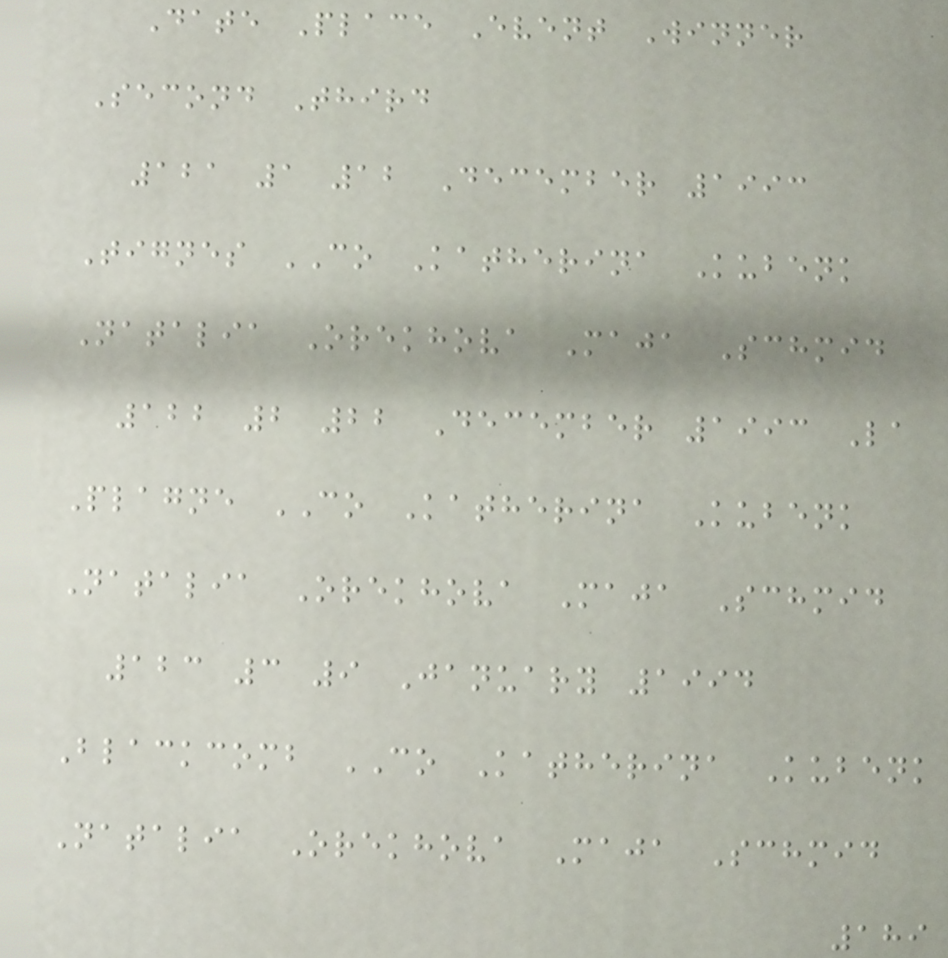Date Place Event Winner
Second Third
121 1 12 December 1993
Tignes CO Katherina Kubenk
Natalia Orekhova Maja Schmid
122 2 22 December 1993 La
Plagne CO Katherina Kubenk
Natalia Orekhova Maja Schmid
123 3 9 January 1994
Blackcomb CO Katherina Kubenk
Natalia Orekhova Maja Schmid
189
